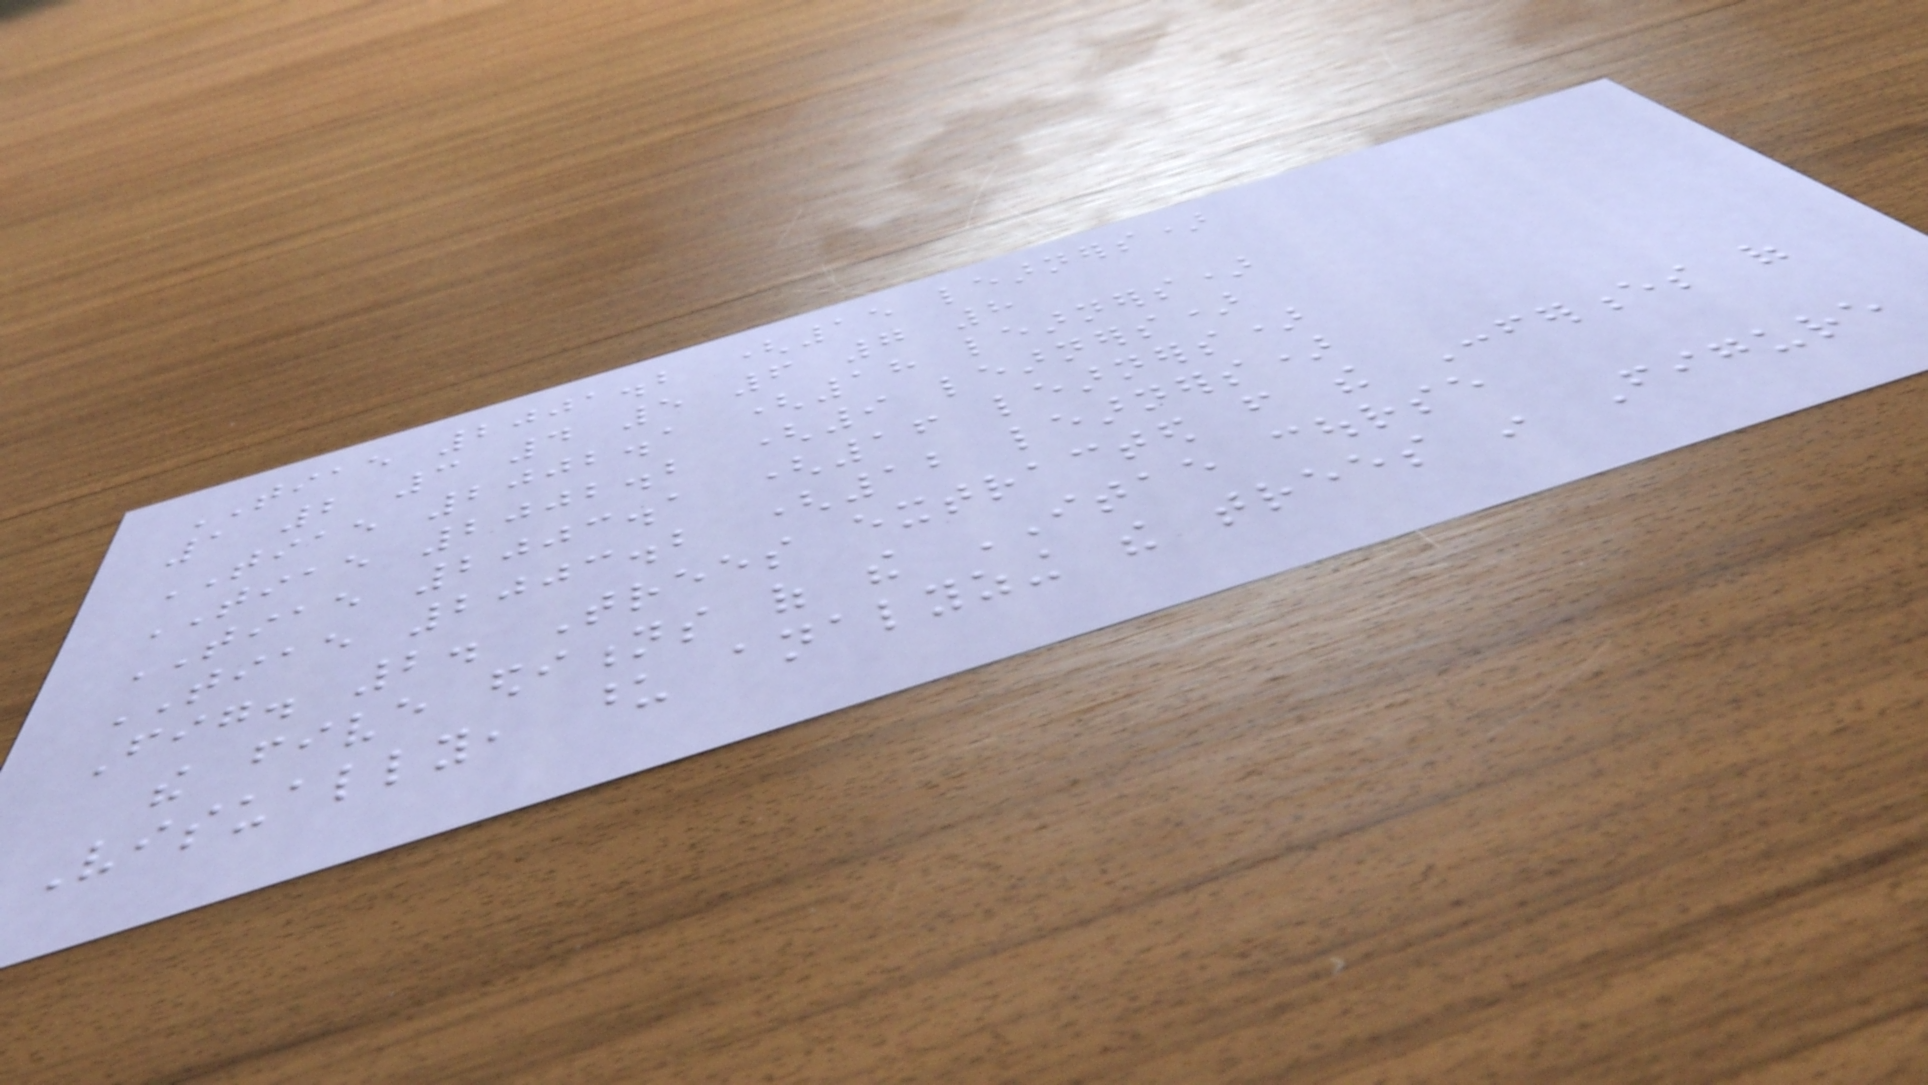TIAE 2001.2 (15 learners)
1 2 3 4 5 6 7 8
TIAE 2002.1 (18 learners)
TIAE 2002.2 (9 learners)
TIAE 2003.1 (16 learners)
TIAE 2003.2 (12 learners)
Fig. 2. Trees extracted from the Conferences of
the five editions of the ITAE course
Visually, upon analyzing the trees in Figure
